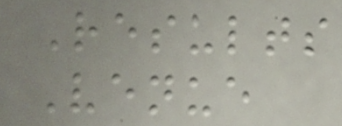Results
Venue
